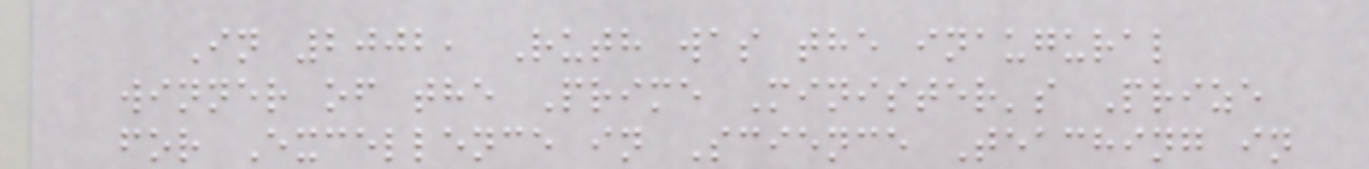In 2002, Ruth was the inaugural
winner of the Prime Minister's Prize
for Excellence in Science Teaching in
